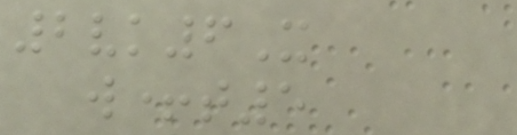2vk6X
w+t5
